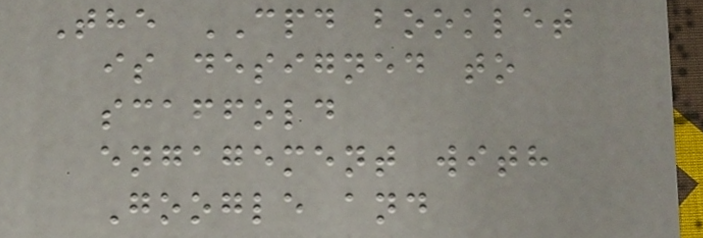The CPD booklet
is designed to
scaffold
engagement with
Google and
